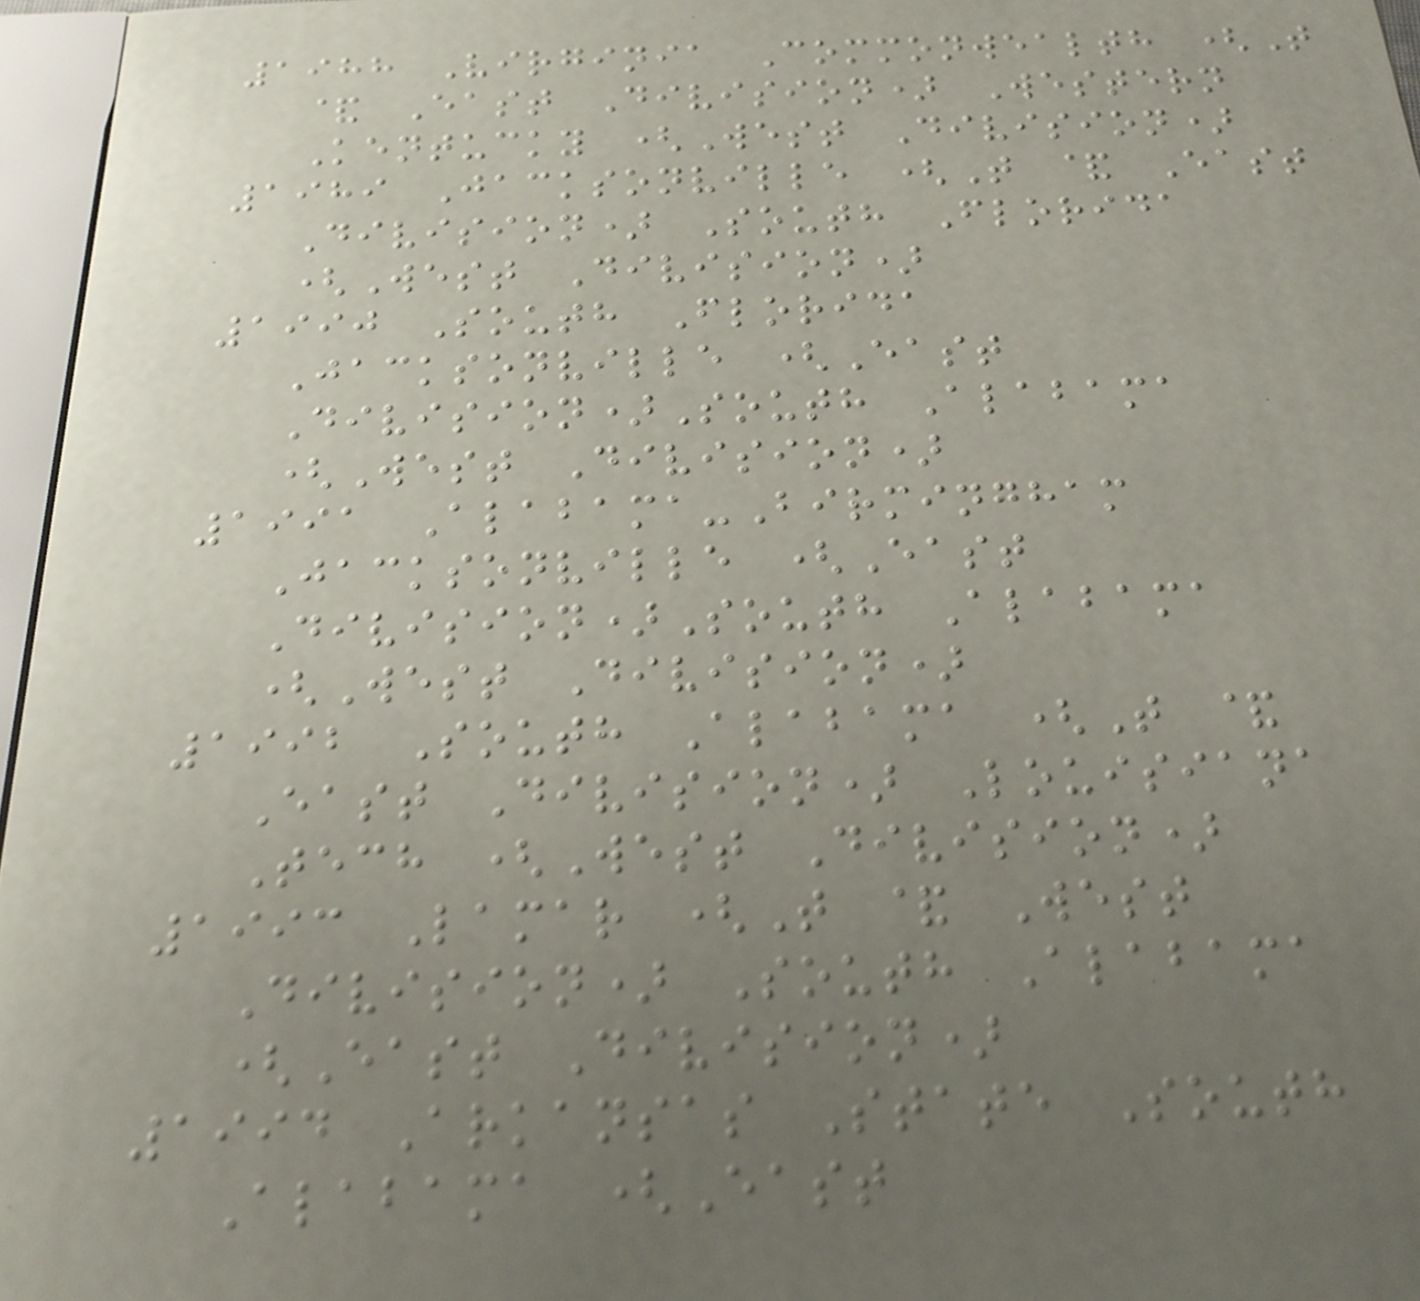1988 Virginia Commonwealth (T
& East Division) Western
Kentucky (West Division)
1989 Jacksonville (T & East
Division) South Florida
(West Division)
1990 South Florida
Jacksonville (East
Division)South Alabama
(West Division)
1991 Alabama-Birmingham
Jacksonville (East
Division)South Alabama
(West Division)
1992 South Alabama (T &
East Division) Louisiana
Tech (West Division)
1993 Lamar (T & West
Division) South Alabama
(East Division)
1994 Arkansas State South
Alabama (East
